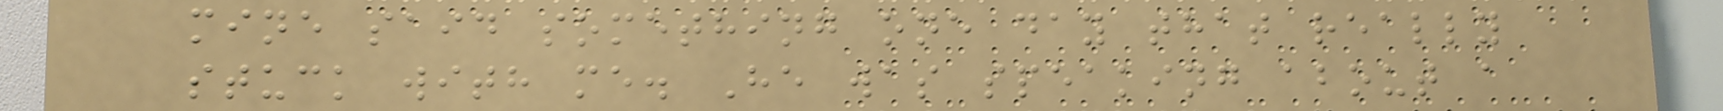mine said something one day that really
stuck with me. He was speaking about a
